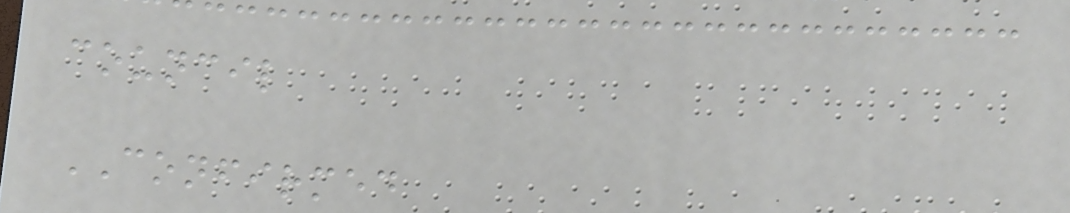council
CONFIRMED
